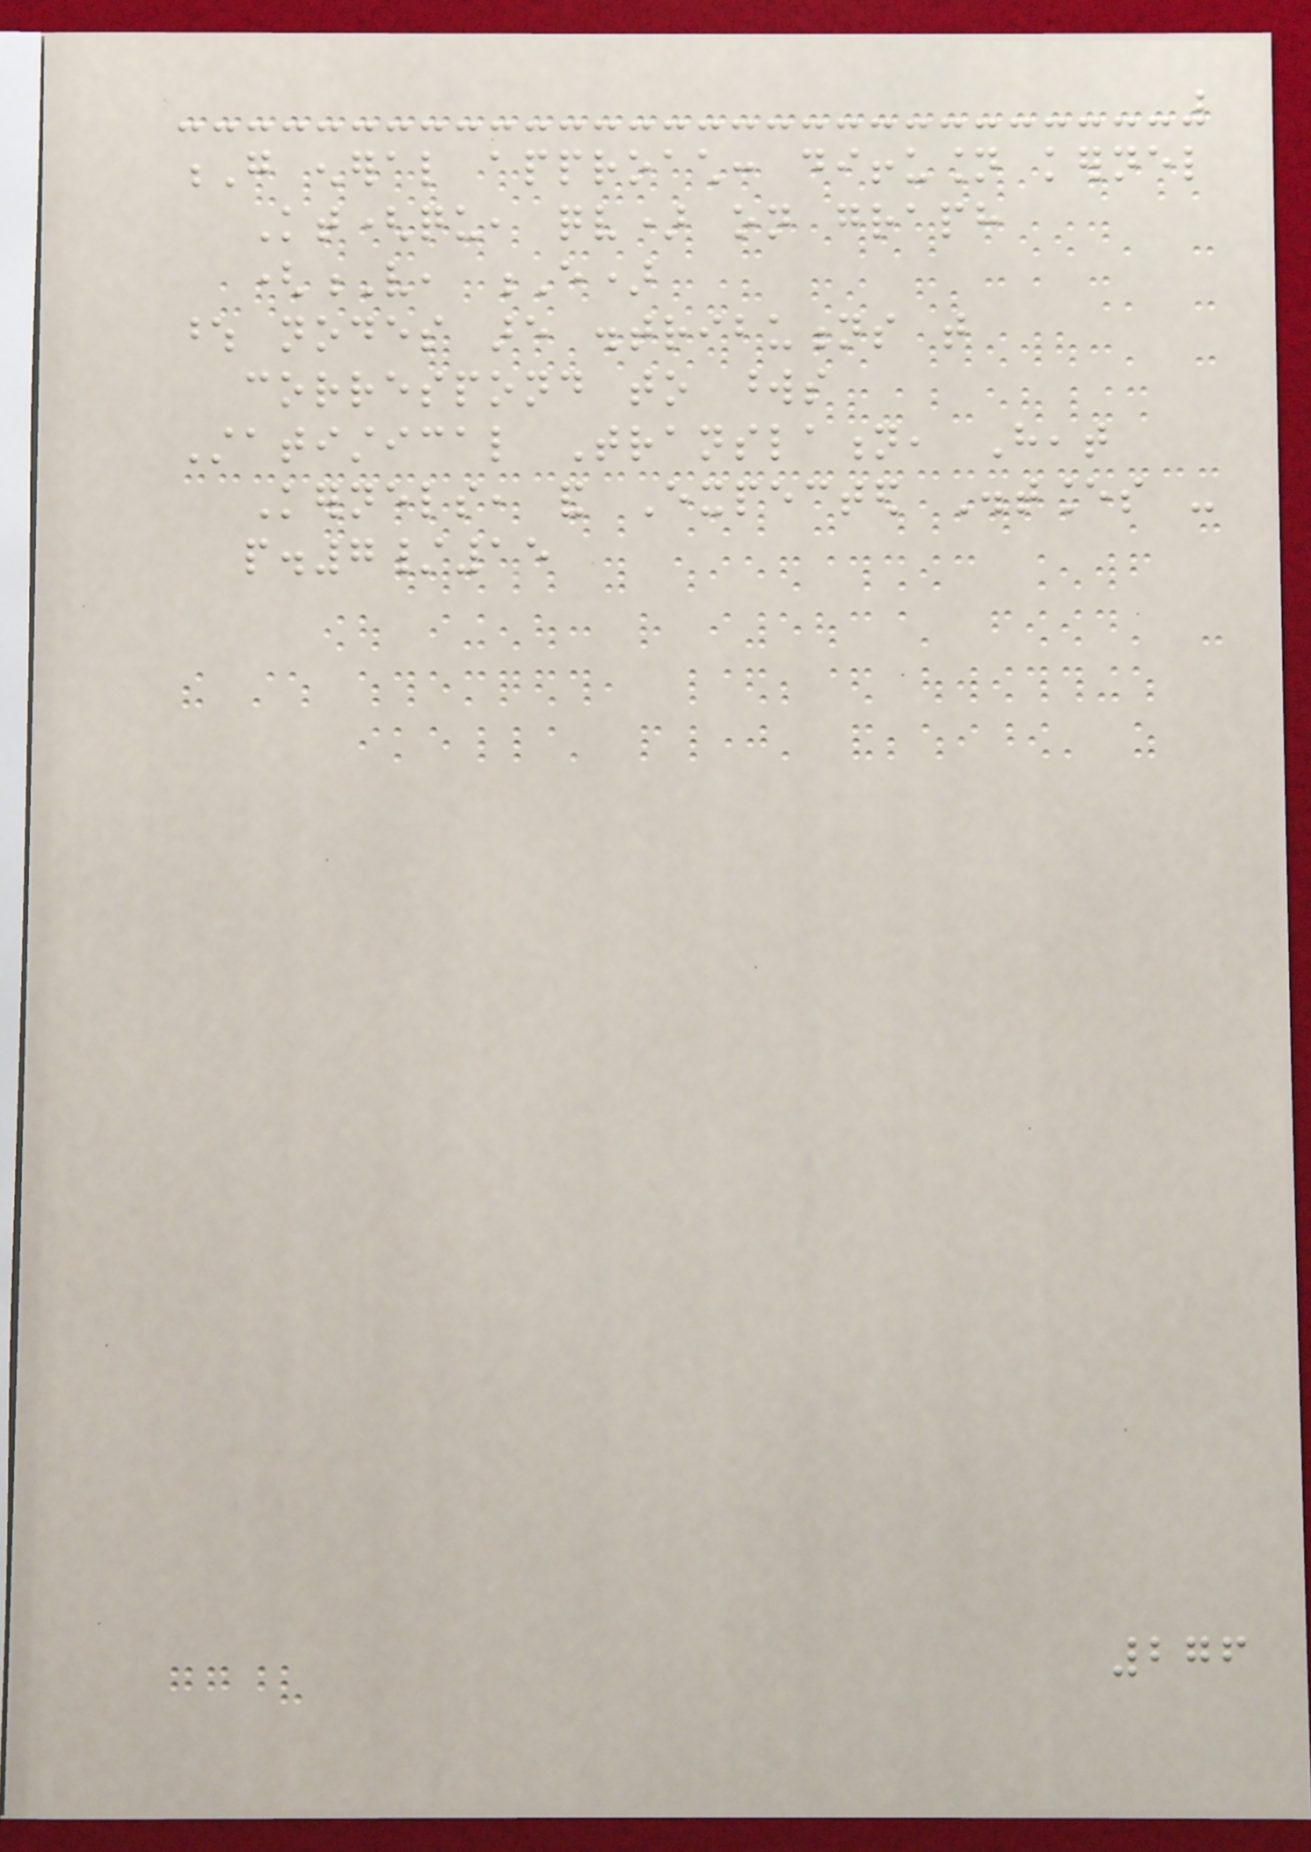G eneral approach: diffusion kernel
Kt(qu, qv) on graph
(V, E)
whose nodes are distributions that
correspond to words
Statistical Translation, Heat
Kernels, and Expected Distances -
p.7/15
276
